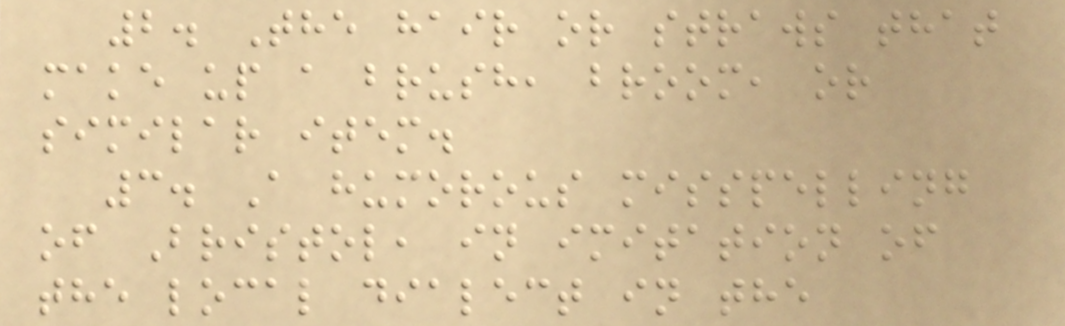2. The hair or straws that
make up a brush, broom, or
similar item.
3. A humorous misspelling
of Bristol, in imitation of
the local dialect in the
